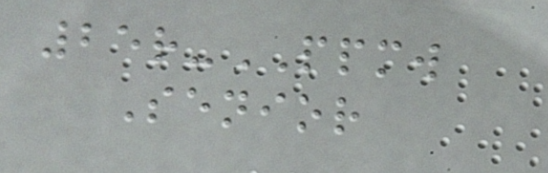25r-PPMW
Senior
